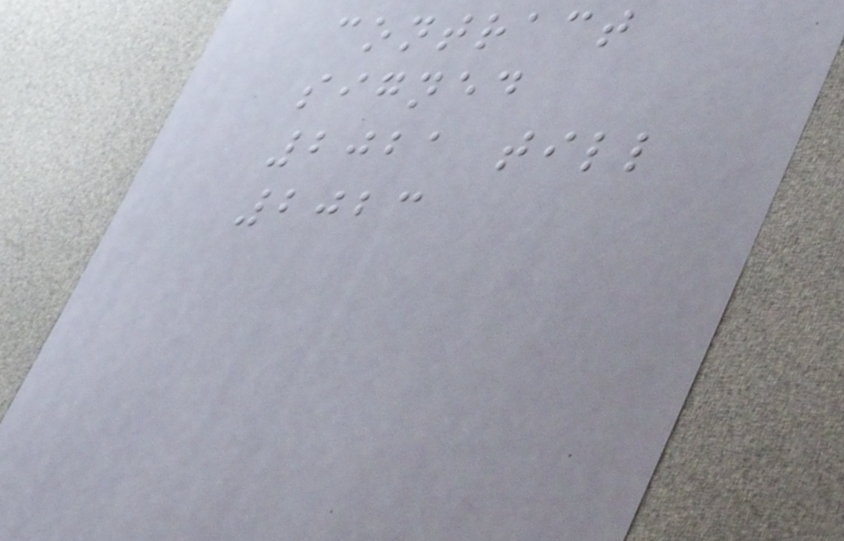contract
signed
2021 till
2023
